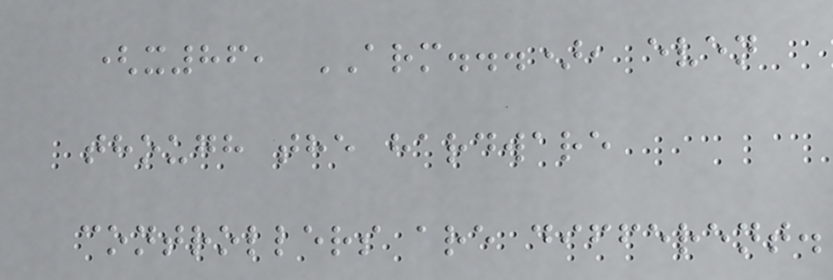(x86, ARM...), even
though the hardware
controllers are different.
